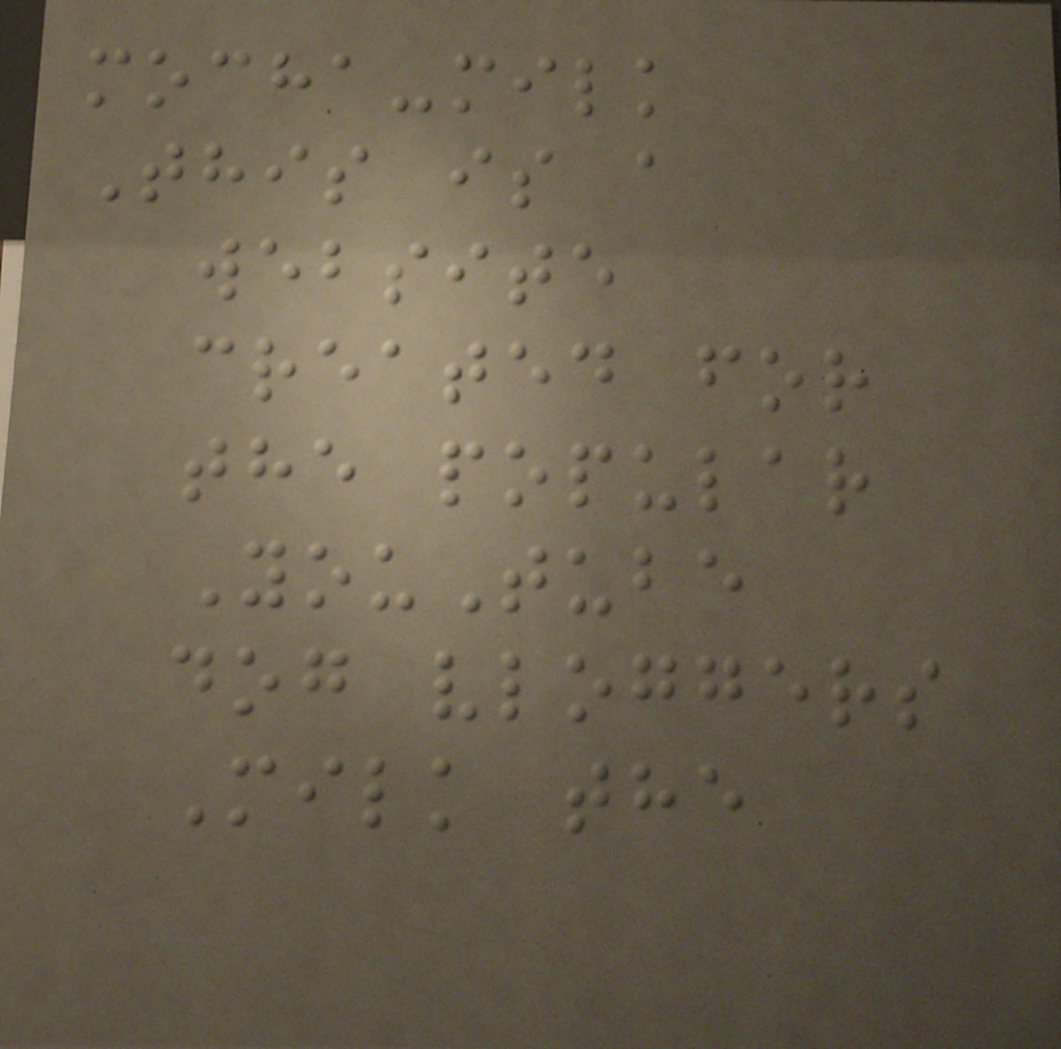mocha-milk
This is a
website
created for
the popular
YouTube
dog vloggers
Milk the
